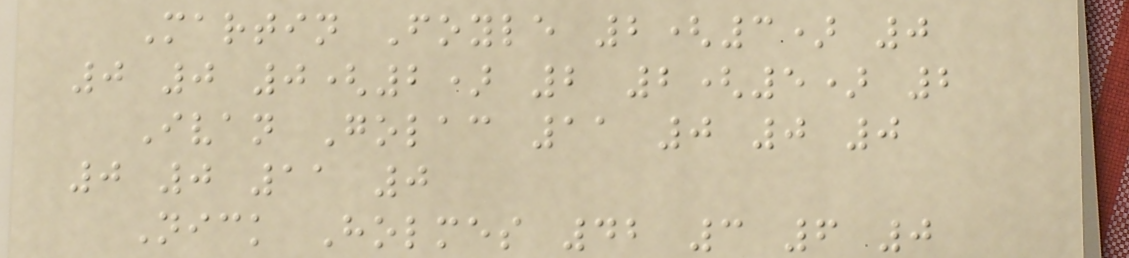Martin Foyle 2(3) 0
0 0 0(2) 2 2(5) 2
Ivan Golac 11 0 0 0
0 0 11 0
Nick Holmes 42 3 6 0
